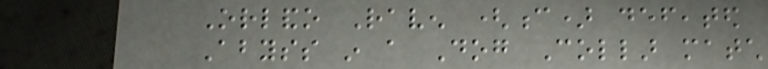Orlando Raven (c) defeated
Abyss in a Dog Collar match
